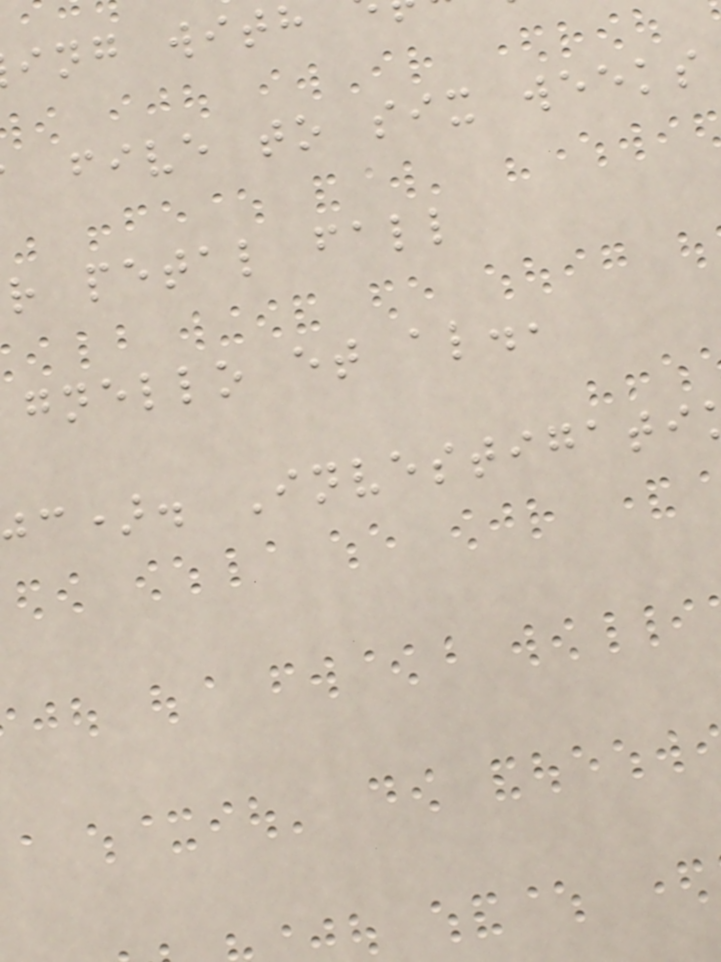ing with
five to six weeks
r petal fall
gnello et al.,
c). Investigati
